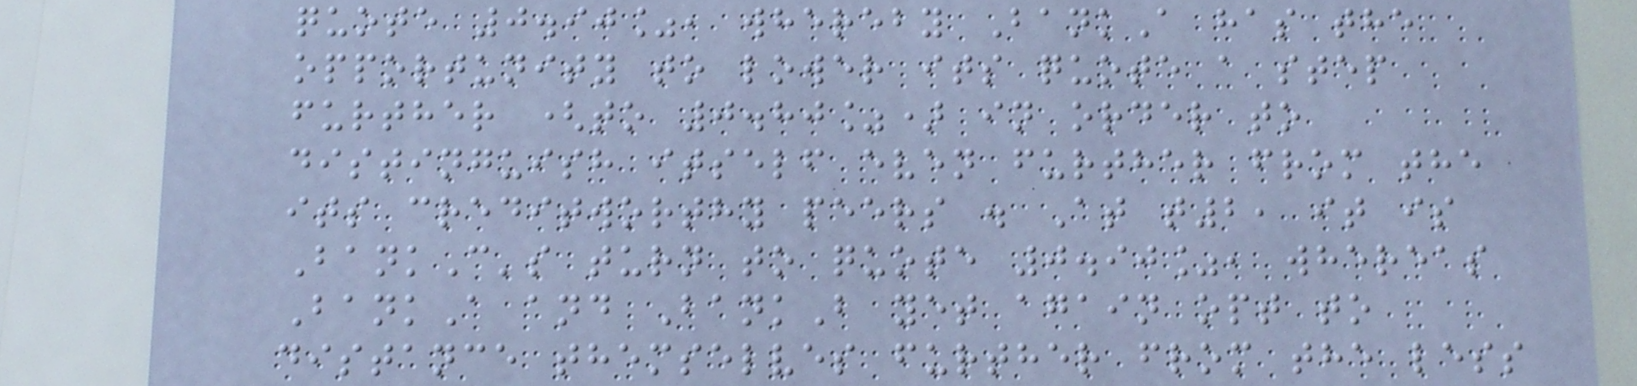quote 0.90%, whereby BankA has the
opportunity to lower its quote a step
further (to 0.80%) in order to
distinguish itself even further from the
its creditworthy peers . At t2, it is
BankC's turn to quote 0.90%, whereas
BankA and BankB yet again opt to
distance themselves further from the less
